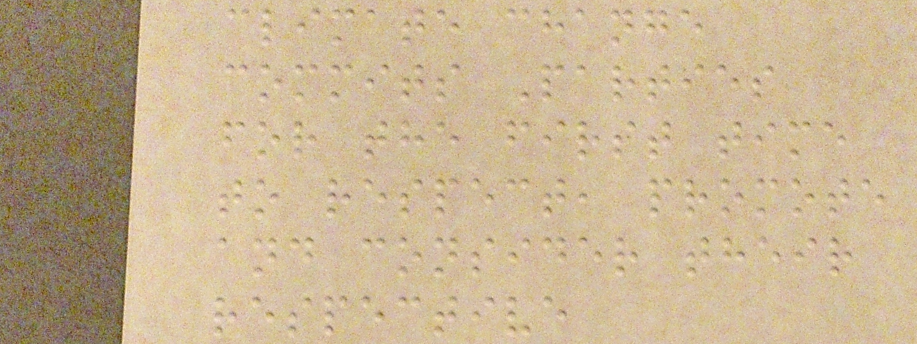climate change
commits Parties
for the first time
to respect, promote
and consider their
respective
